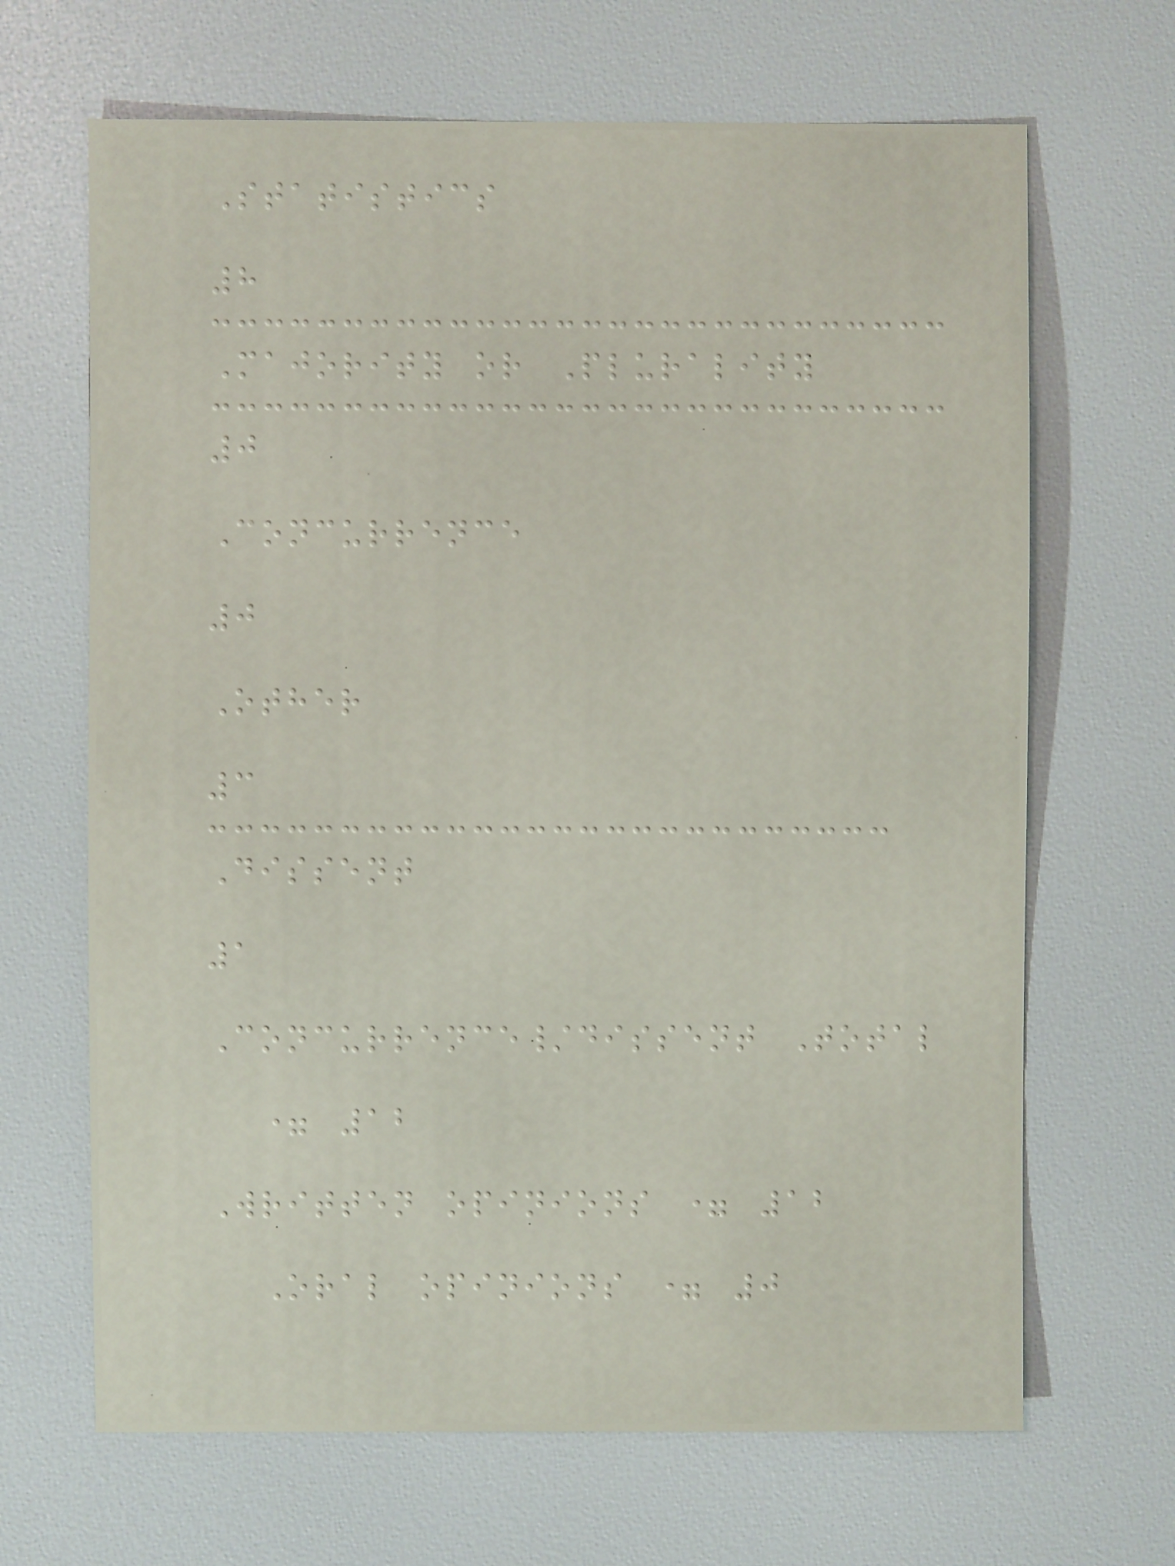Statistics
8
Majority or Plurality
0
Concurrence
0
Other
3
Dissent
1
Concurrence/dissent Total
= 12
Written opinions = 12
Oral opinions = 0
